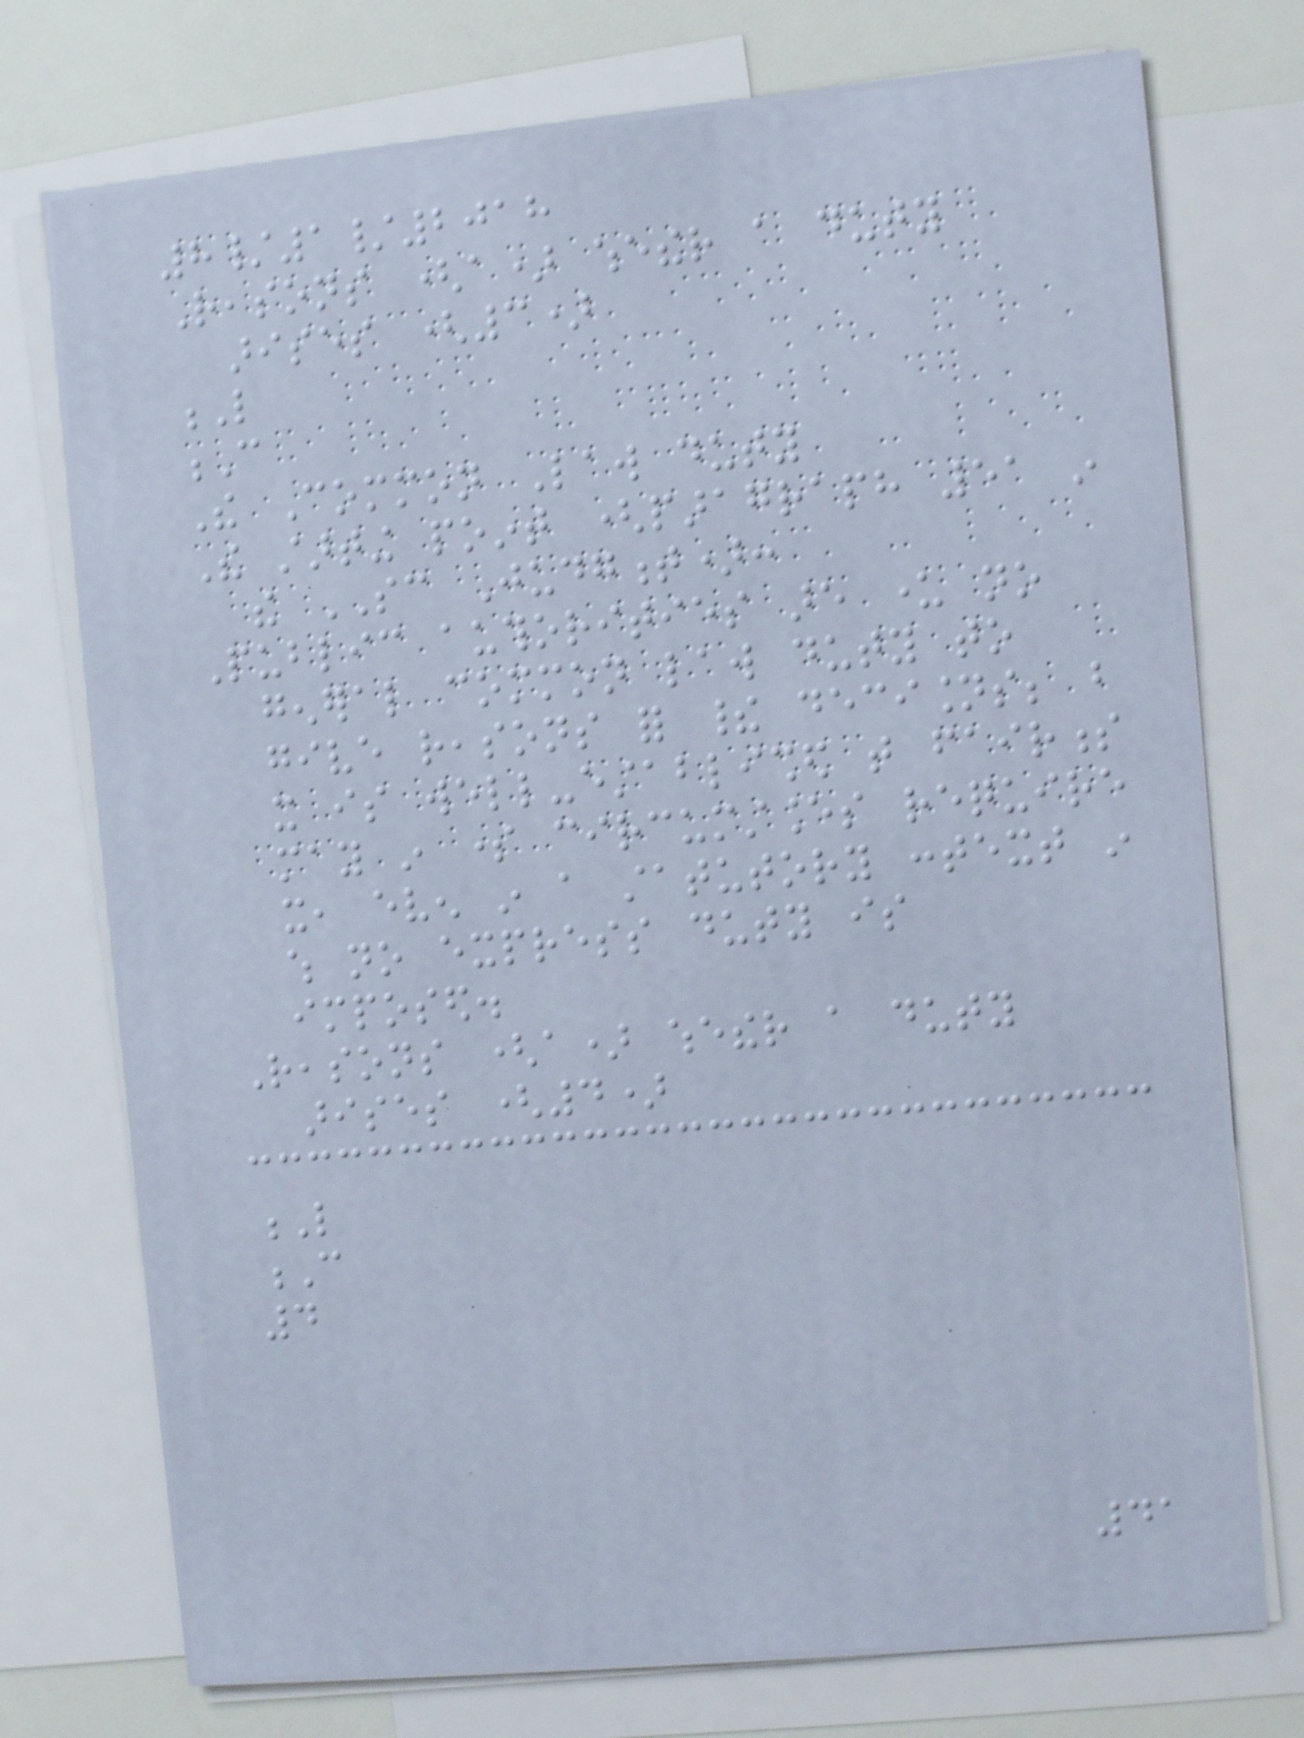8/1/2018
Reasons (a) whether a duty
arises (3)
L
C
The Common Law duty
The starting point (paragraph 51 in
the SC Judgment):
Public authorities are under no
general common law duty to
give reasons for their decisions; but
it is well-established that fairness
may in some circumstances require
it, even in a statutory context in
which no express duty is
imposed.
Reasons (a) whether a duty
arises (4)
L
C
4
41
